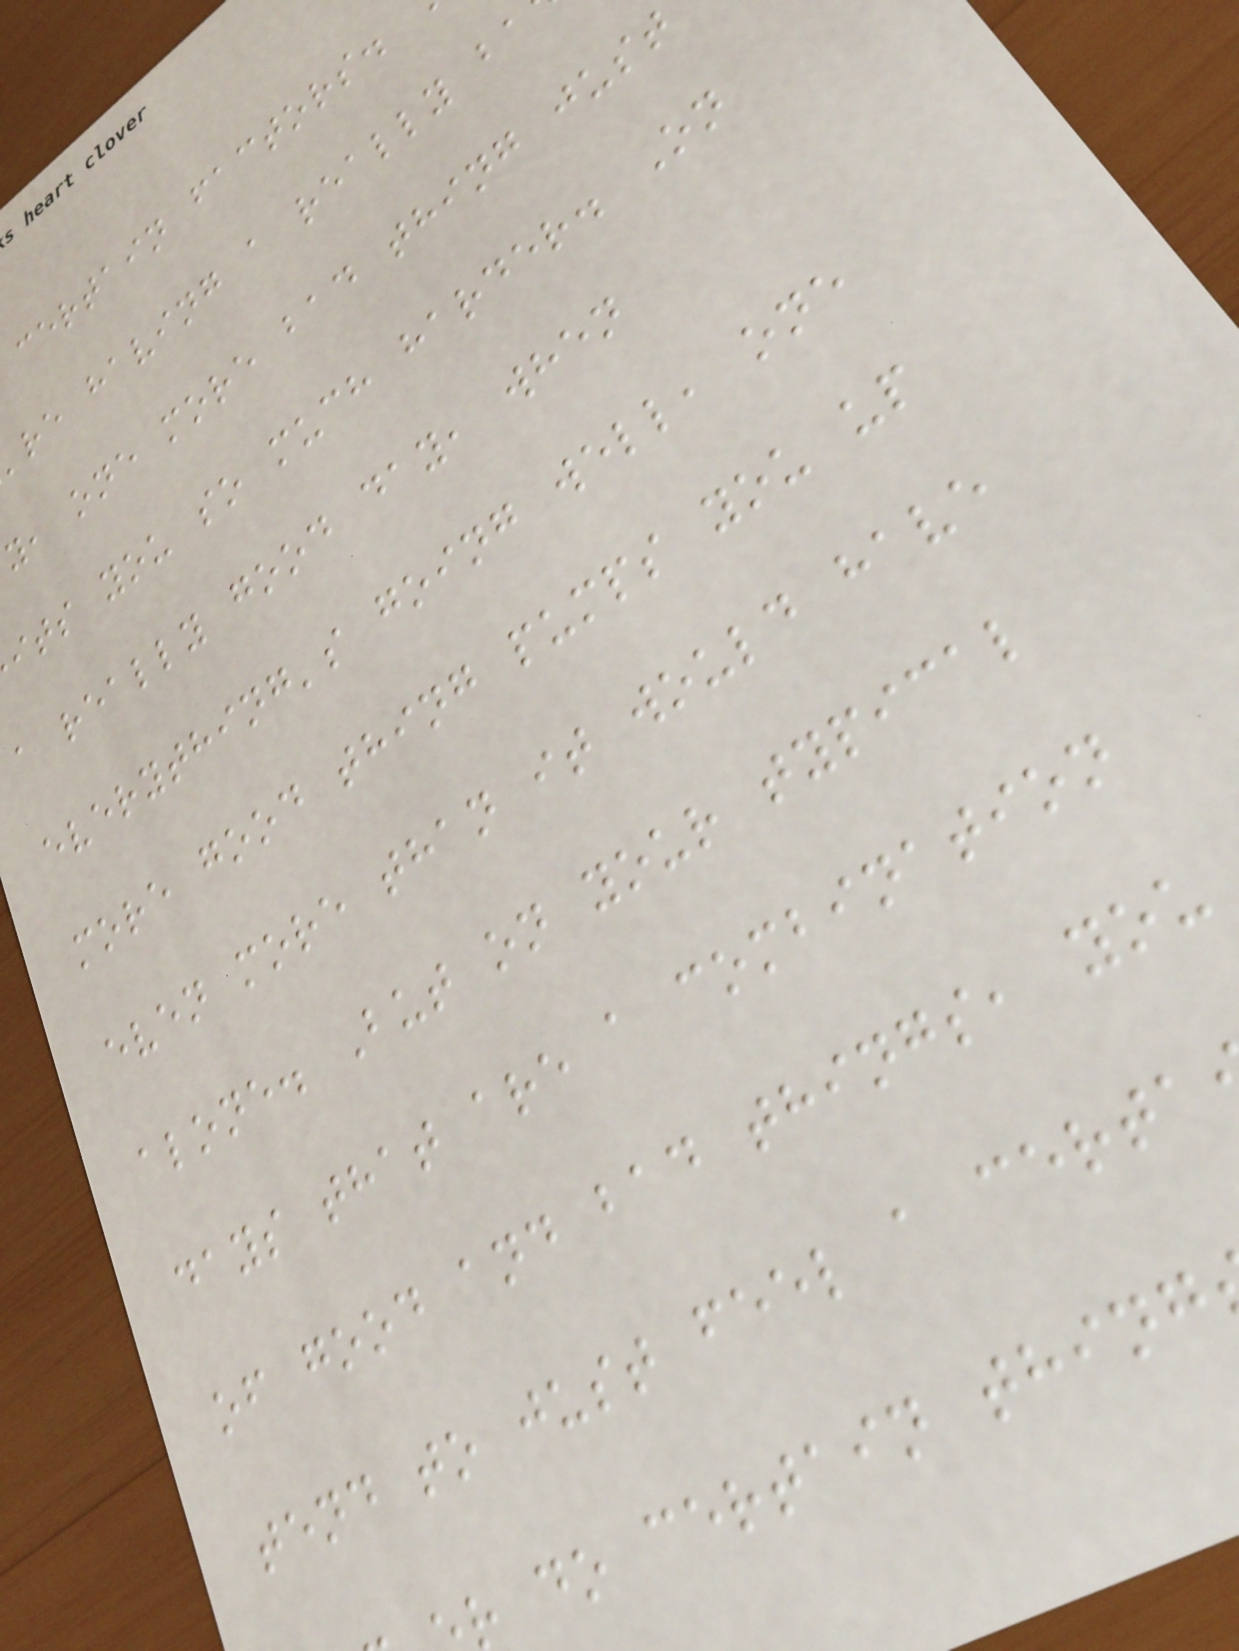certain factors.
re having a really ba
y, one more bad thing just
its you so much harder. On
a really good day, when
everything's going well, one
more good thing pumps you up
even more than it would have
alone. But on your typical
days that are a combination
of good and bad things, you
tend to just feel a certa
r do certain thing
